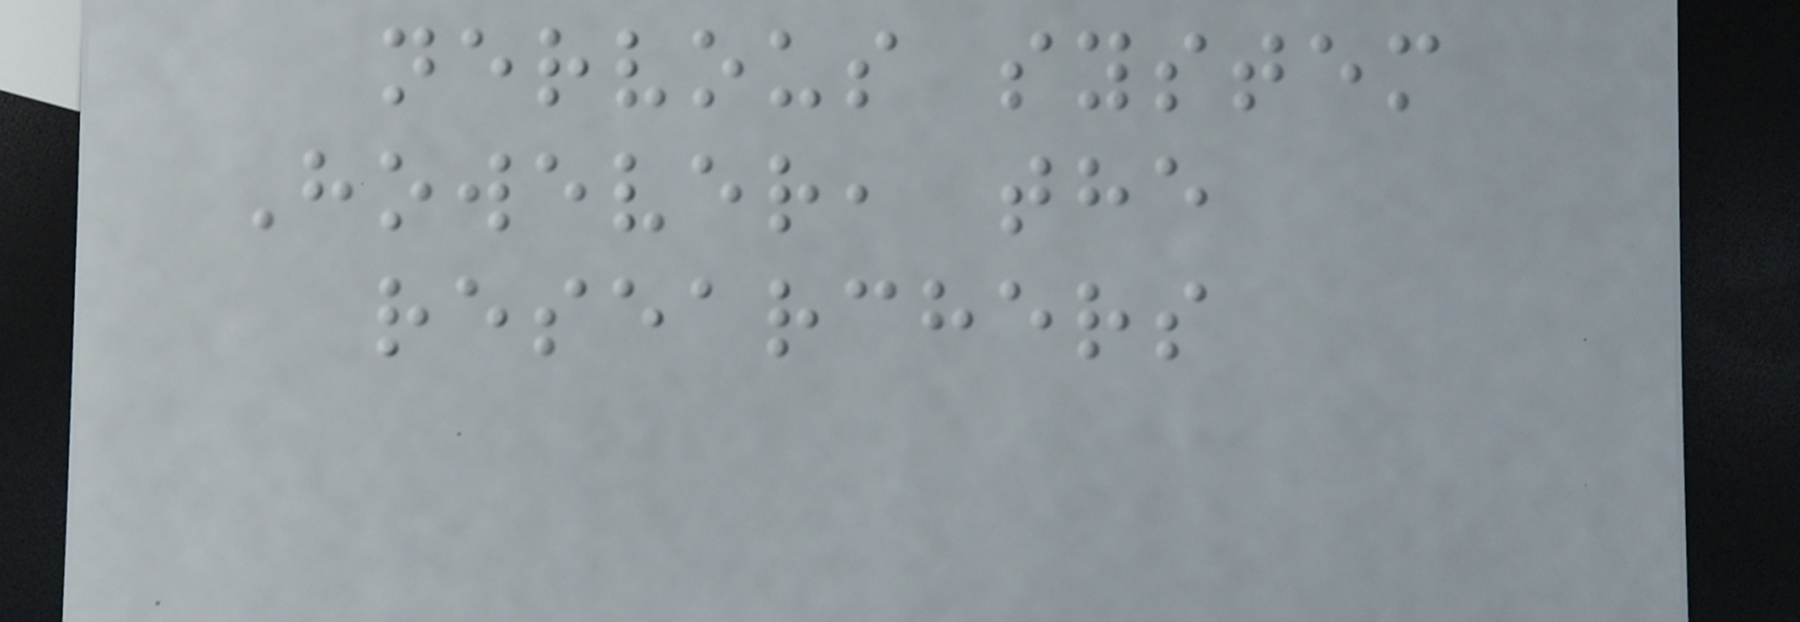nervous system
However, the
researchers
